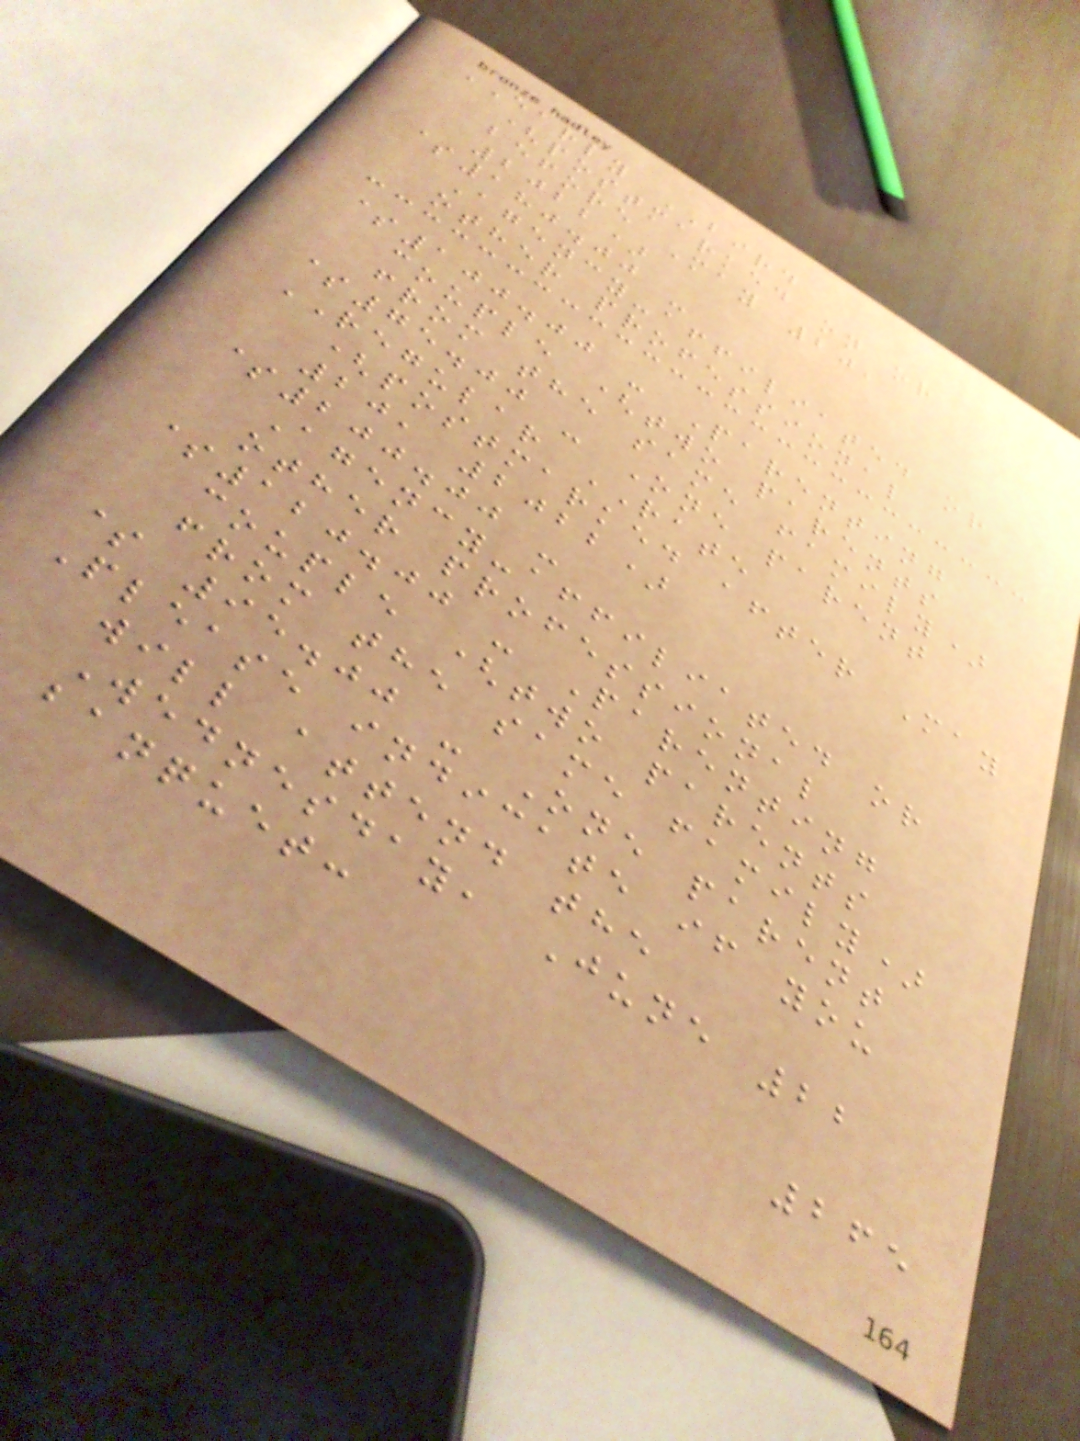EARLY BIRD
(postmarked on or
before May 20,
2022)
$180.00 -
Agency-affiliated or
other professional
$100.00 - Parenting
couple (two parents
from the same family)
$75.00 - One parent
REGULAR RATE
(postmarked after May
20, 2022)
$200.00 -
Agency-affiliated or
other professional
$120.00 - Parenting
couple (two parents
from the same family)
$ 95.00 - One parent
Please indicate if you
will attend the
Wednesday, June 22
banquet:
265
